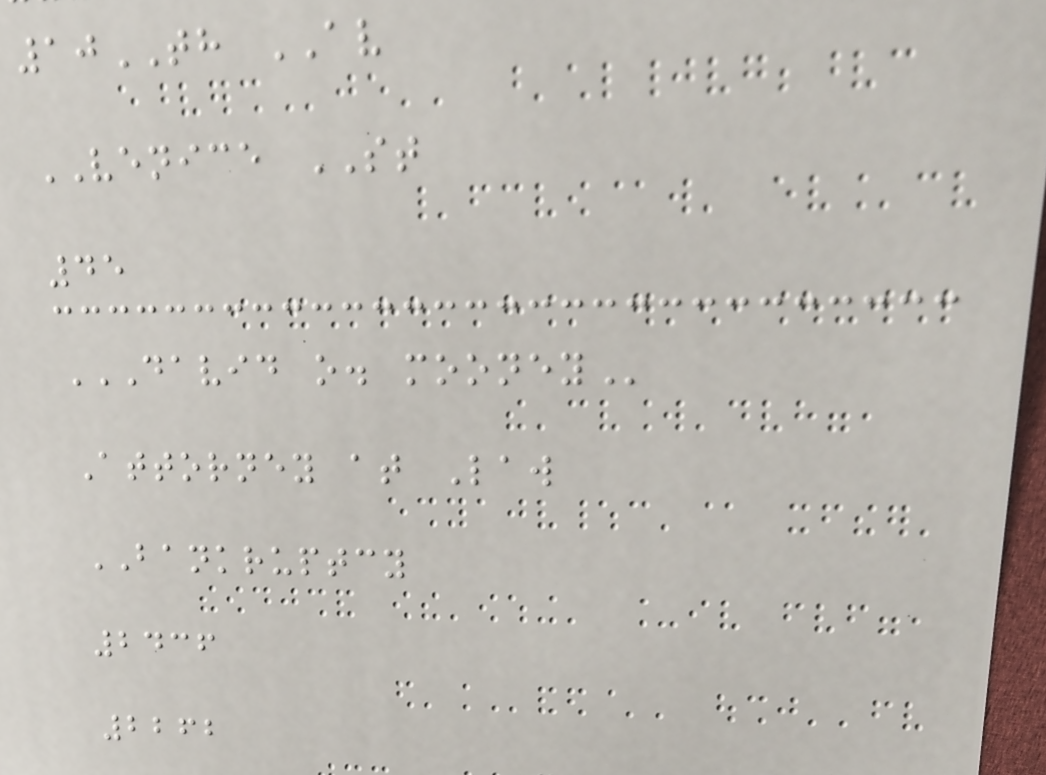10TH AV
VENICE ST
45
DAVID O. MOONEY
Attorney at Law
BANKRUPTCY
2436
2262
